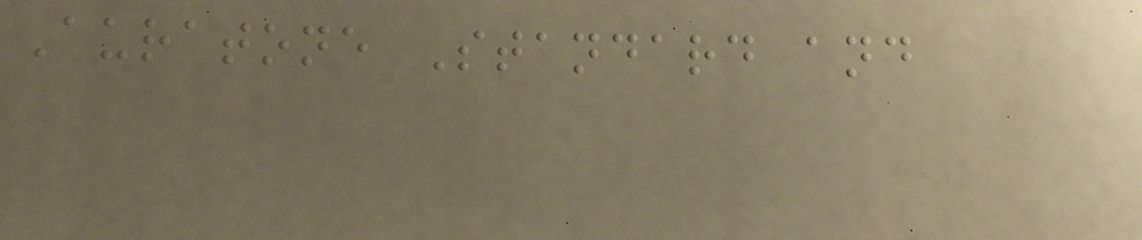Auratone Standard and
